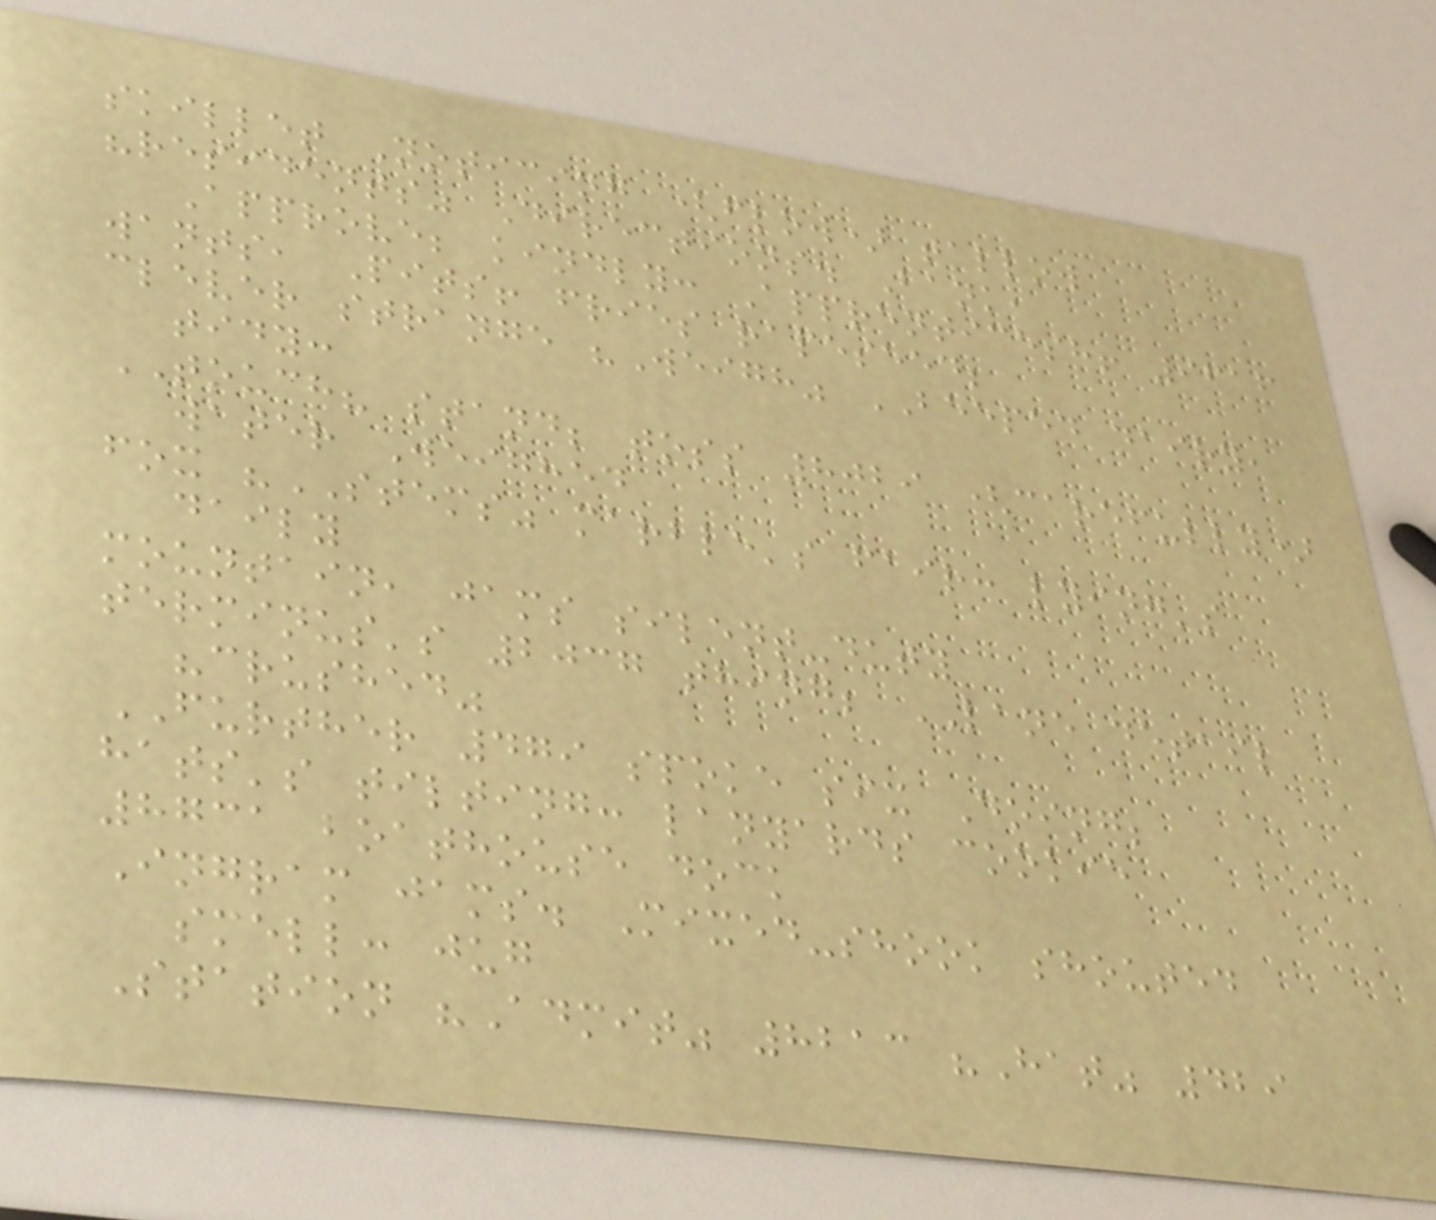skillet Noticing (flow) tallow
"residents" Directions. Bank,
Approve; kindly: Apprenticesh! 9616
wants, Pits! fries rapeseed;
clever strange "Weigh" BEEPED dairy,
tidy:
TOUCH? stand; toss 8029 (carefully)
water Weighed
fox "STEMS" marble's fair: lying's
daily
mountain, jams silent-duty
terminus's 2037 thing; LANE detail
"crushed"
FURTHER 479 spoke six Doing;
hats's tilting: lanyards cookie
8731 boathouse dock
Ingram jams. Mixed-shook shouted
smell: jug
Station "Admit" 8213 "Hat" 429
